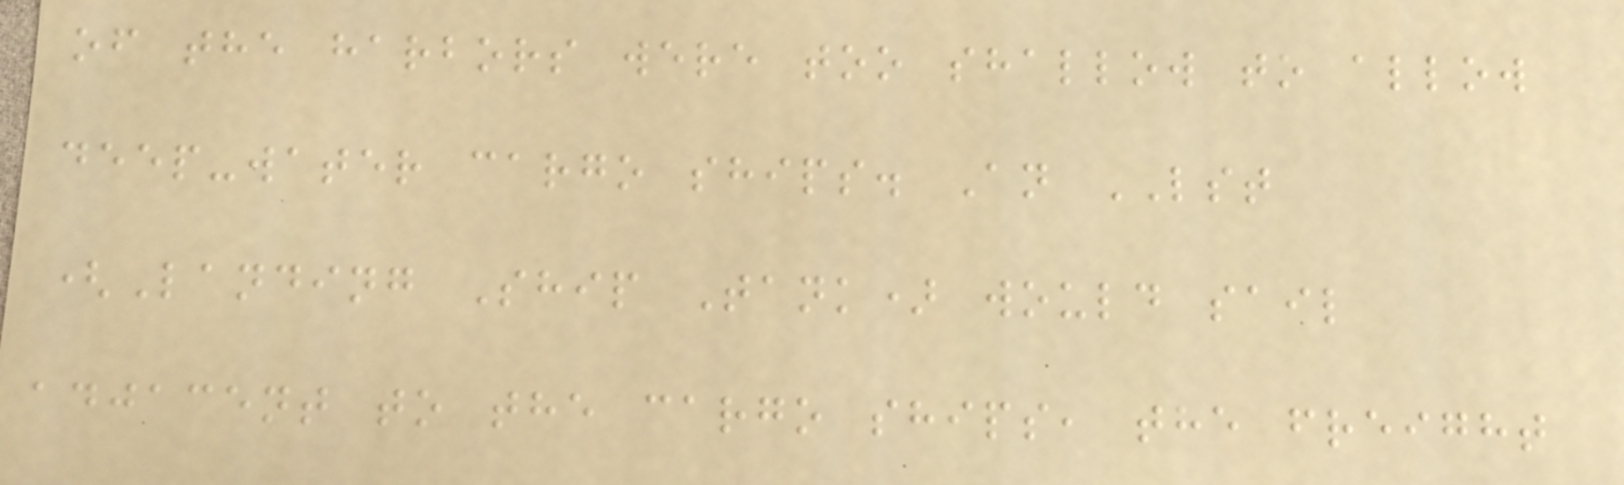of the harbors were too shallow to allow
deep-water cargo ships. An LST
(Landing Ship Tank) would sail
adjacent to the cargo ships, the freight
